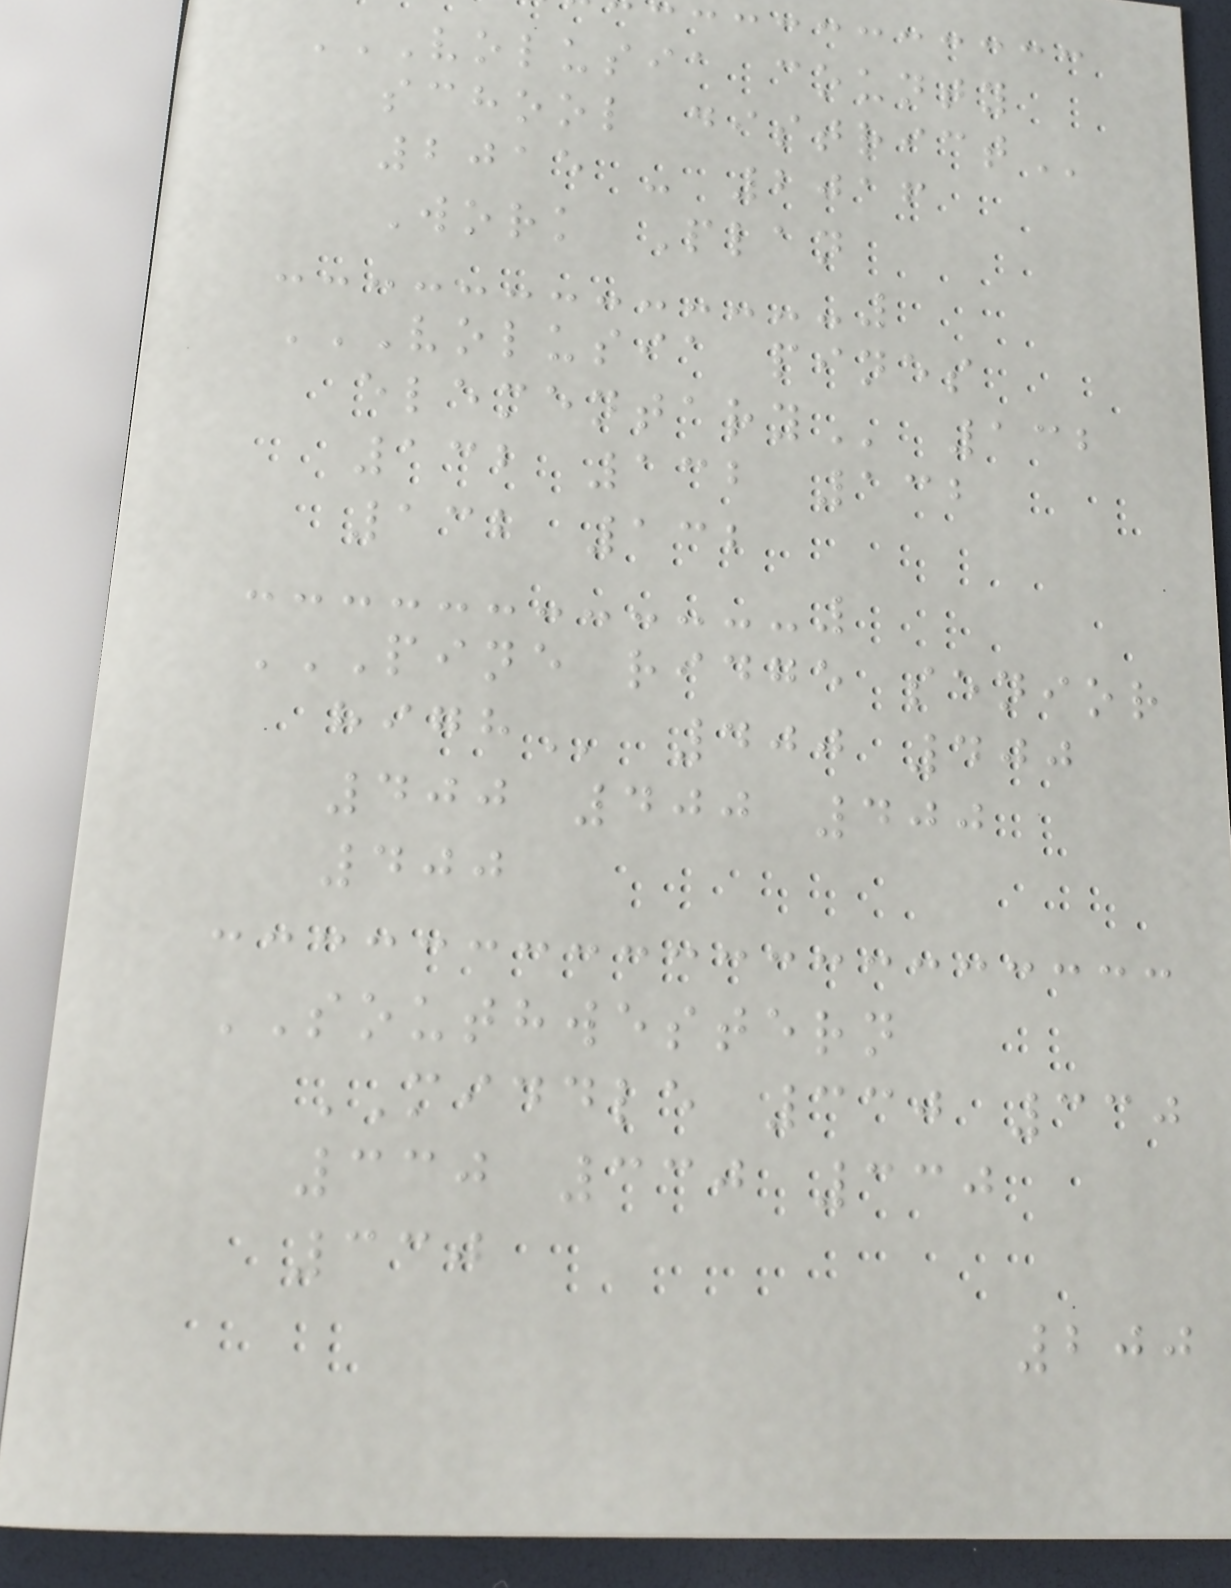VOLUSIA COUNTY
SCHOOL DISTRICT
2015 - 2016
Work Plan
VOLUSIA PINES
ELEMENTARY 132
132 132 132
132 132
PINE RIDGE SENIOR
HIGH 400 400
400 400 400
400
SOUTHWESTERN
MIDDLE 330 330
330 330 330
330
200
